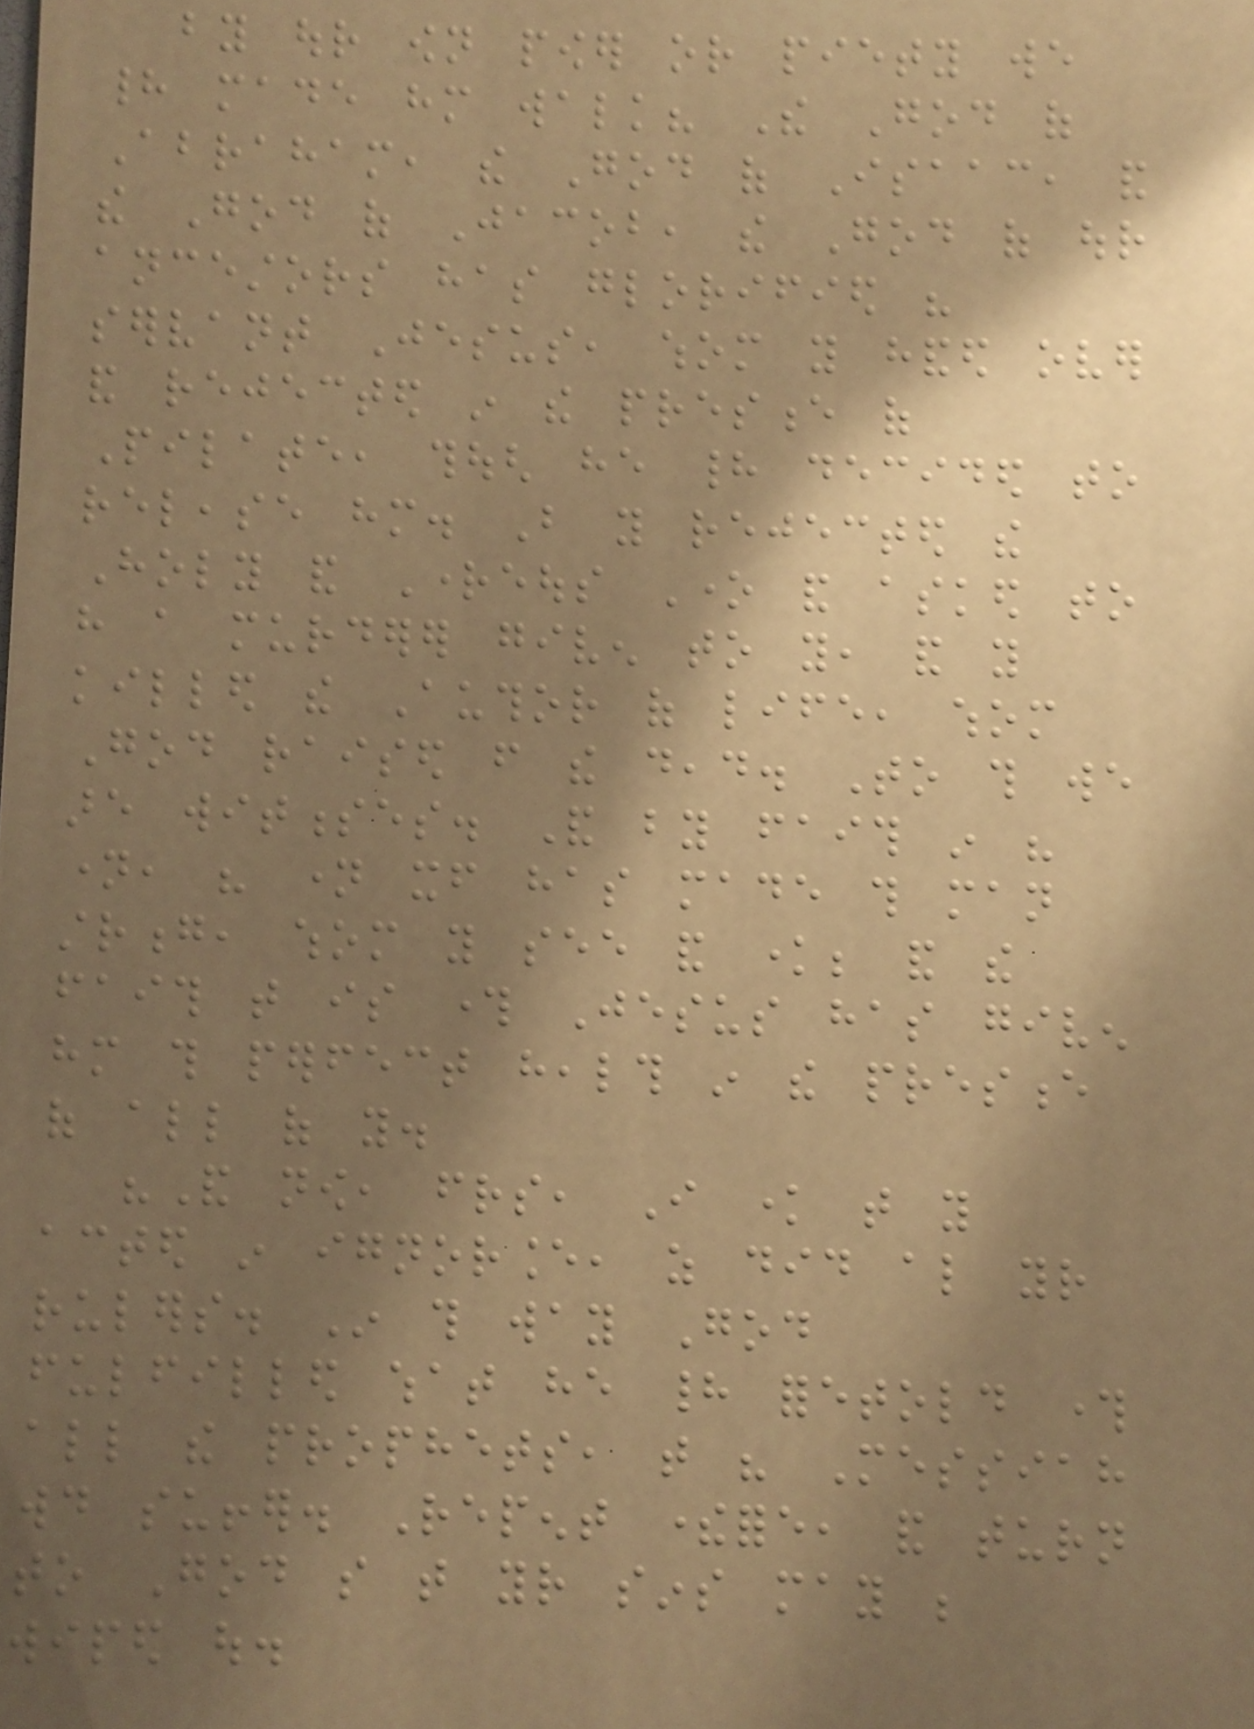by our own power or piety we
had made him walk? The God of
Abraham, the God of Isaac, and
the God of Jacob, the God of our
ancestors has glorified his
servant Jesus, whom you handed over
and rejected in the presence of
Pilate, though he had decided to
release him. But you rejected the
Holy and Righteous One and asked to
have a murderer given to you, and you
killed the Author of life, whom
God raised from the dead. To this we
are witnesses. And by faith in his
name, his name itself has made this man
strong, whom you see and know; and the
faith that is through Jesus has given
him this perfect health in the presence
of all of you.
"And now, friends, I know that you
acted in ignorance, as did also your
rulers. In this way God
fulfilled what he had foretold through
all the prophets, that his Messiah
would suffer. Repent therefore, and turn
to God so that your sins may be
wiped out.
